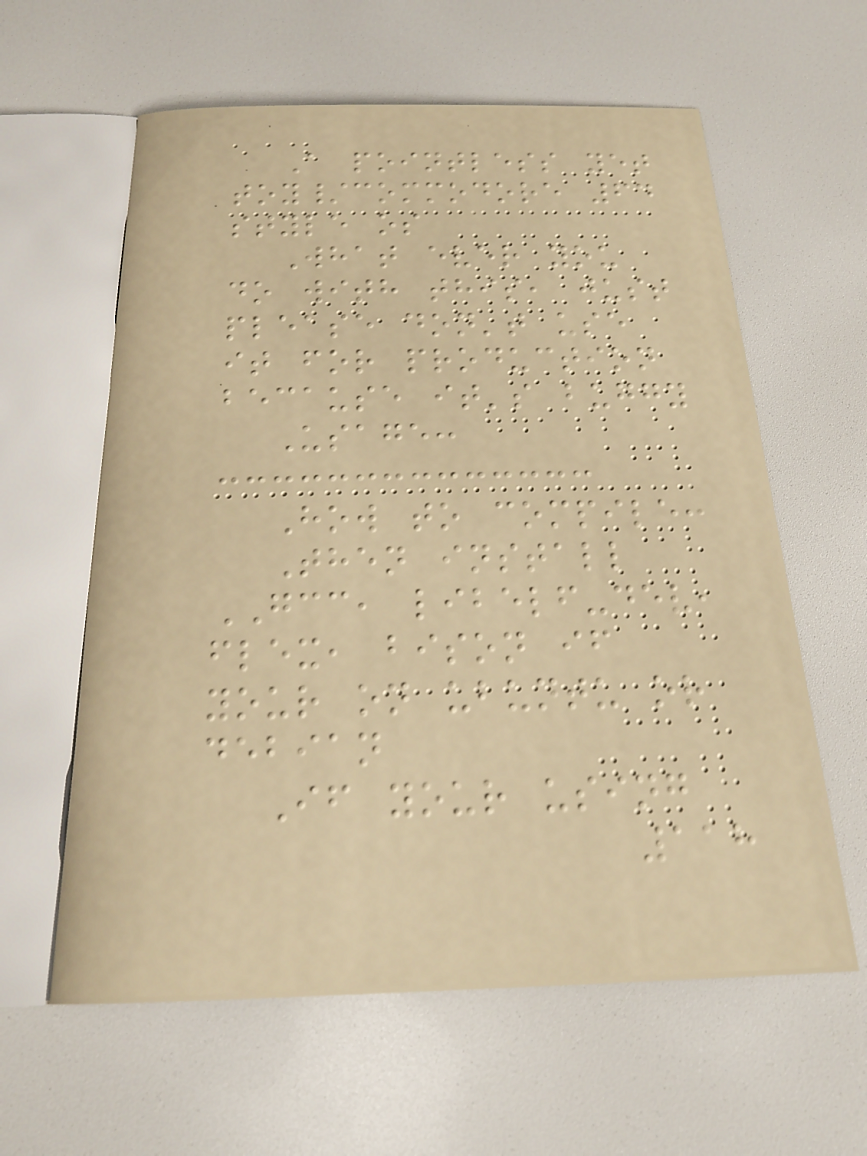A pointless yet
toy/commodore 64
style os
What ever you
do with this, just
please don't use
it for production
because it's buggy
Usage:
How to compile:
Then install
GCC, libelf-dev,
flex, bison if
your on ubuntu or
debian
If your using
118
